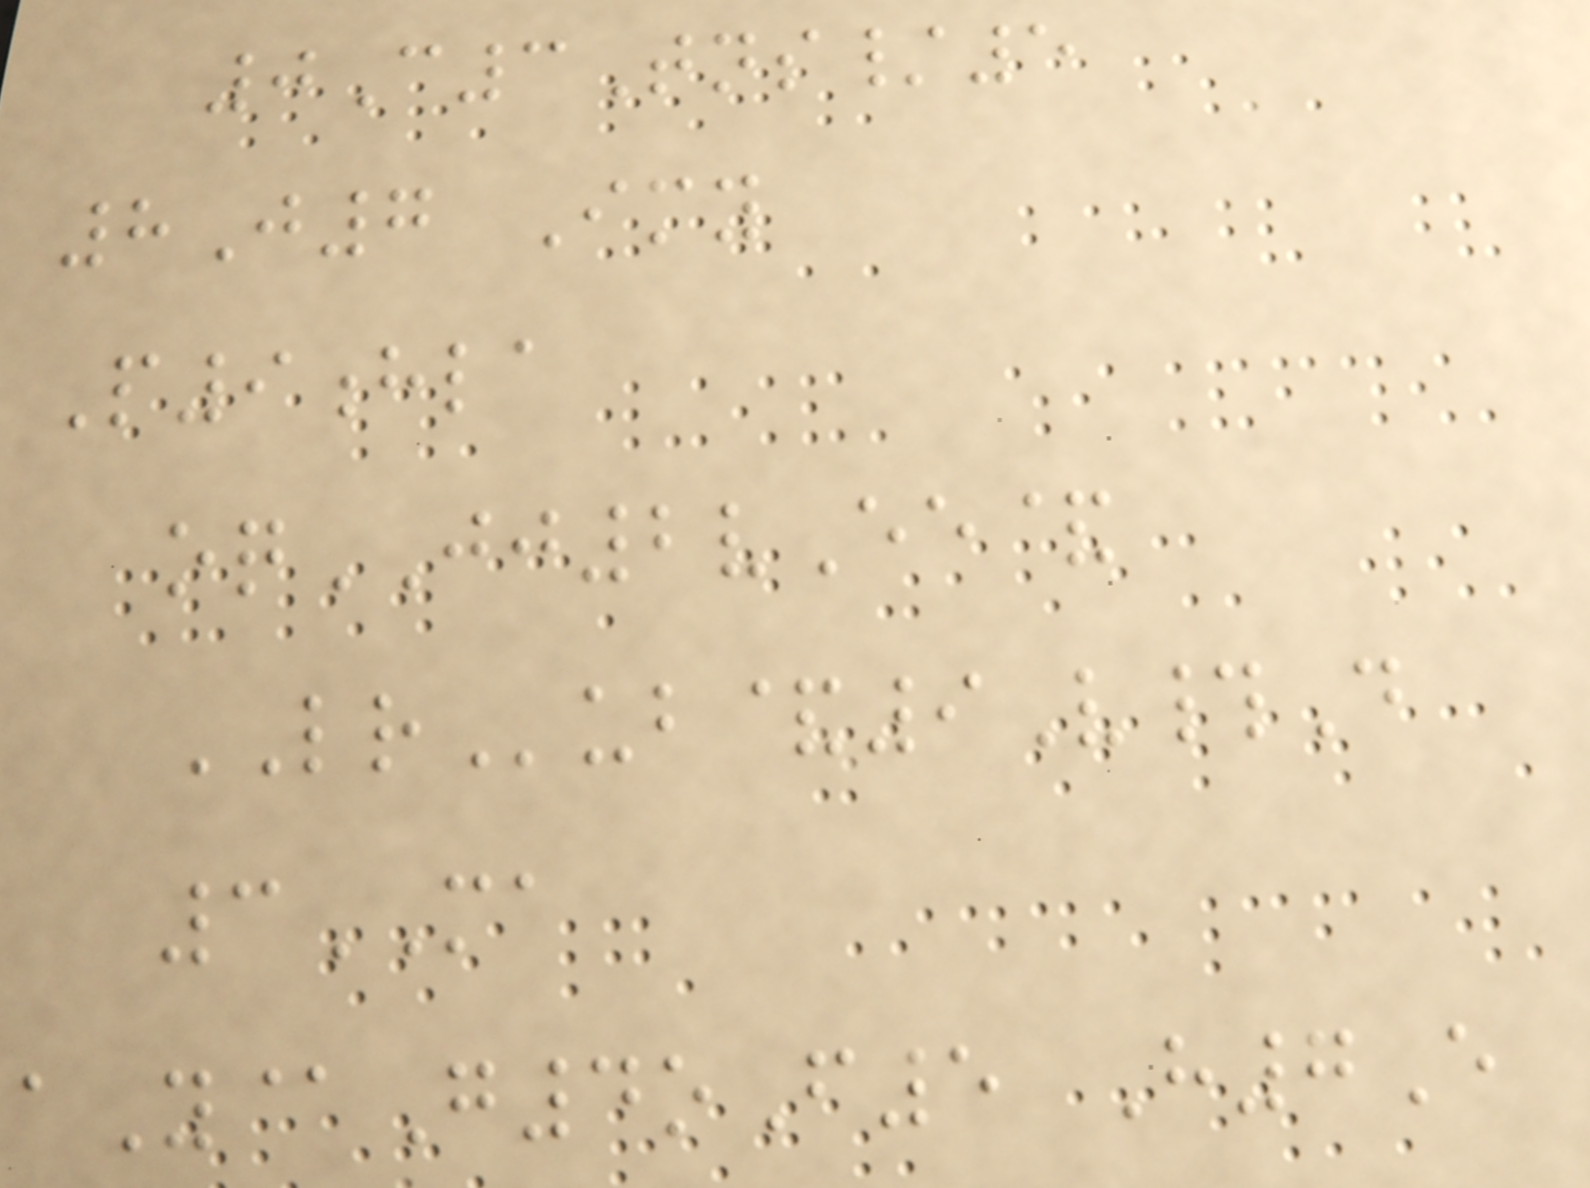0C3Tns/5
8J7 Imy
P9hla
oqJJ2vEe&
LRub&9V#D
3MA
aY@G4oF5 H7E
